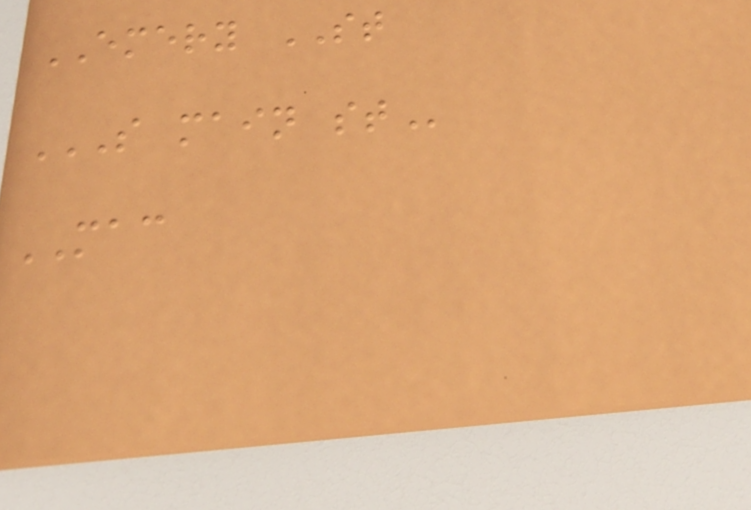EMERY ST
S MAIN ST
MAC
